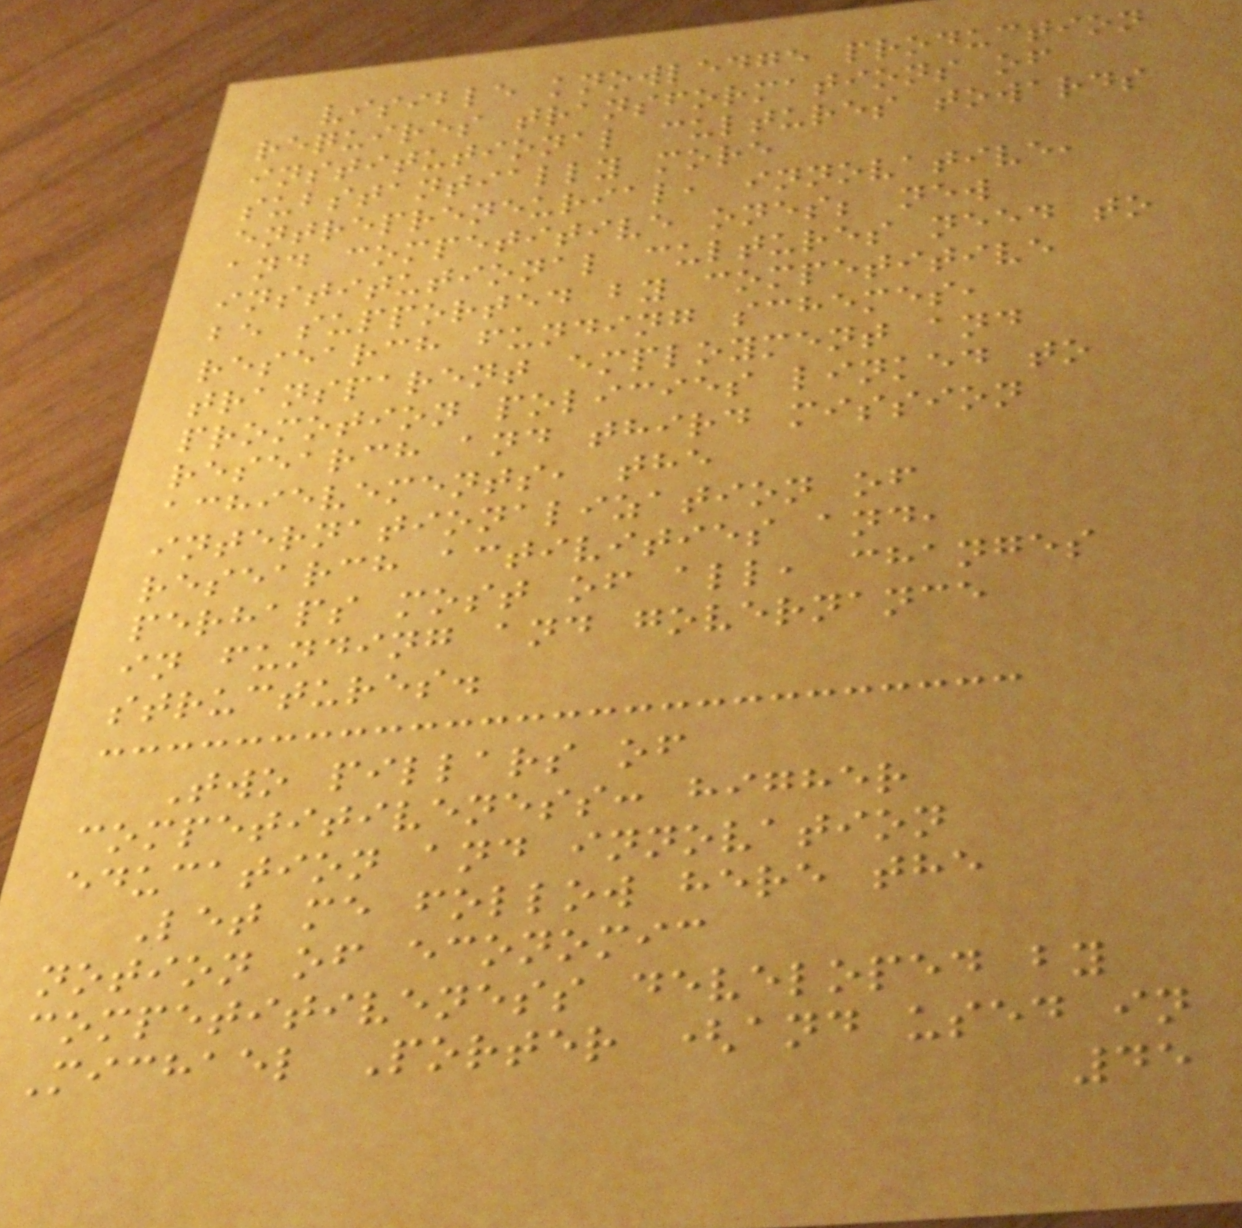visible knowledge production
requires transformations of
institutional cultures towards
substantially more
entrepreneurial, innovative,
and competitive ones; new
institutional cultures need to
be supported by competitive
research funding schemes,
transparent employment and
promotion policies linked to
research and third mission
achievements, the
internationalization of
research activities and,
perhaps most of all, changes
in funding and governance
structures.
Two pillars of
competitiveness: higher
education and innovation
Let me follow here the
notion of economic
competitiveness developed by
Michael Porter (and used in
45
